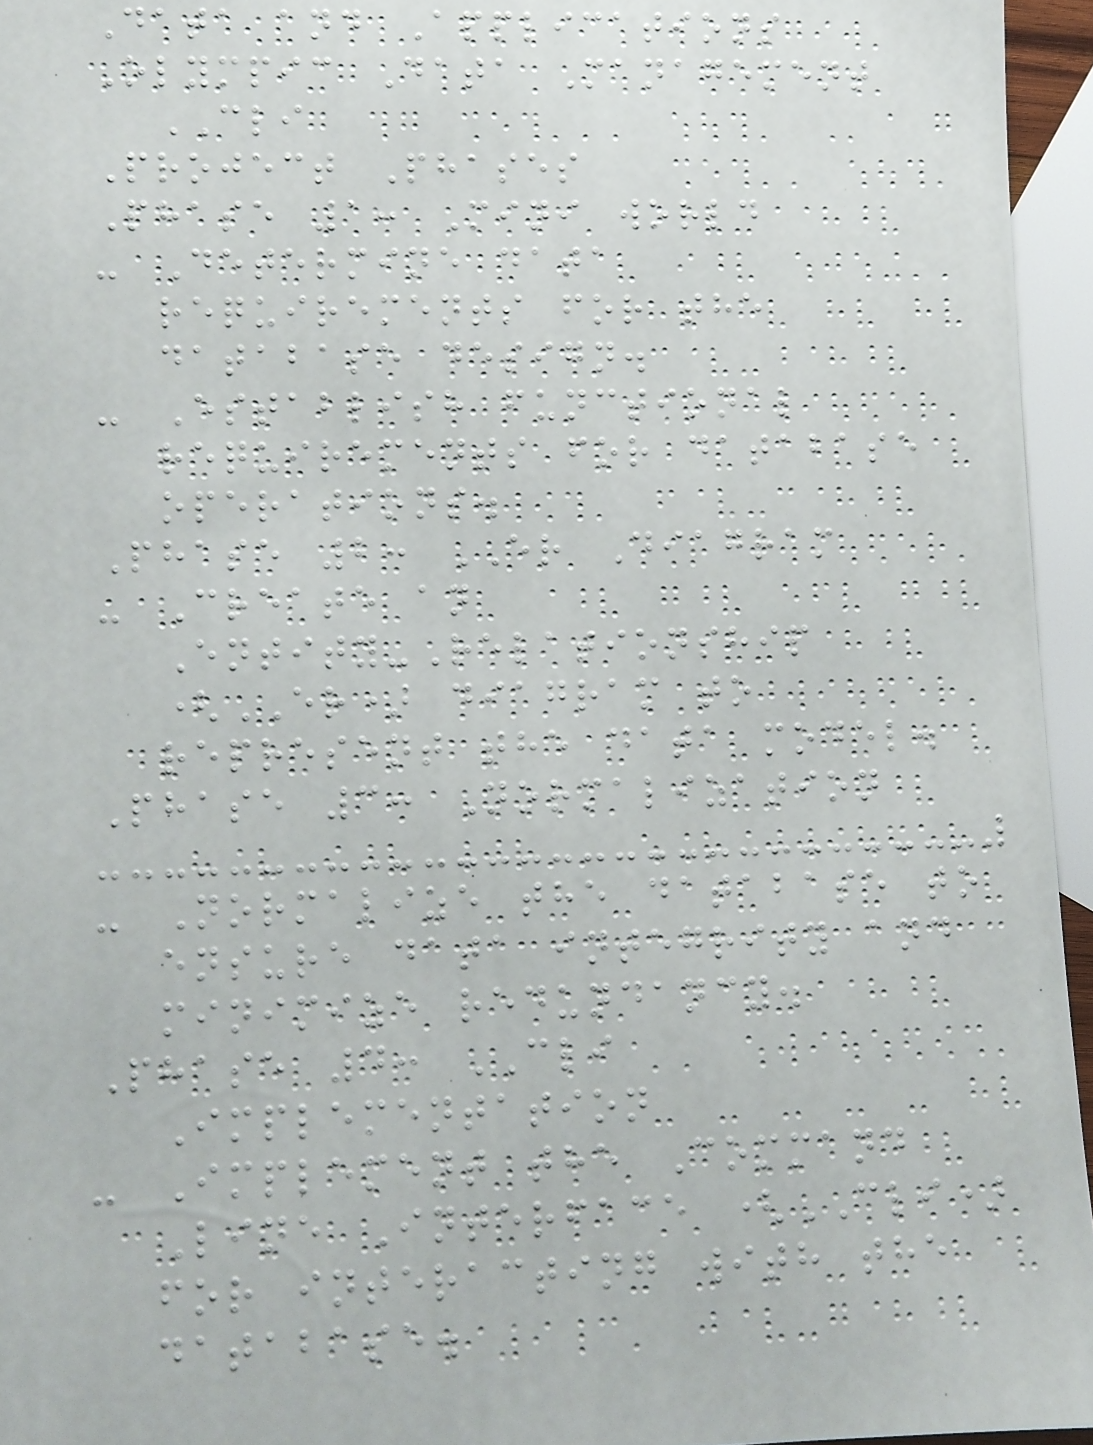Data and Applications
Olympic Data Management
CLI
Project Phases
Phase 1: Mini world
- Determine data
requirements for the
database design.
- Establish functional
requirements for database
operations.
Phase 2: ER Diagram
- Create an
Entity-Relationship
(ER) diagram to
represent the data model.
Phase 3: Normalization
- Normalize the database to
ensure data integrity and
minimize redundancy.
Phase 4: CLI
Implementation
- Implement the Command
Line Interface (CLI)
for interacting with the
database.
